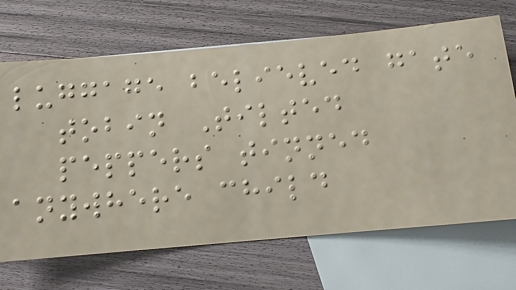luggage believed gate
tobin Tilted
peppers tinned
anywhere child
